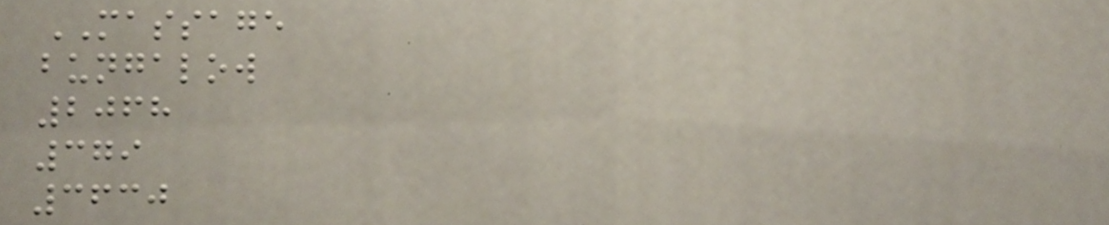MASSAGE
bungalow
2068
379
3630
